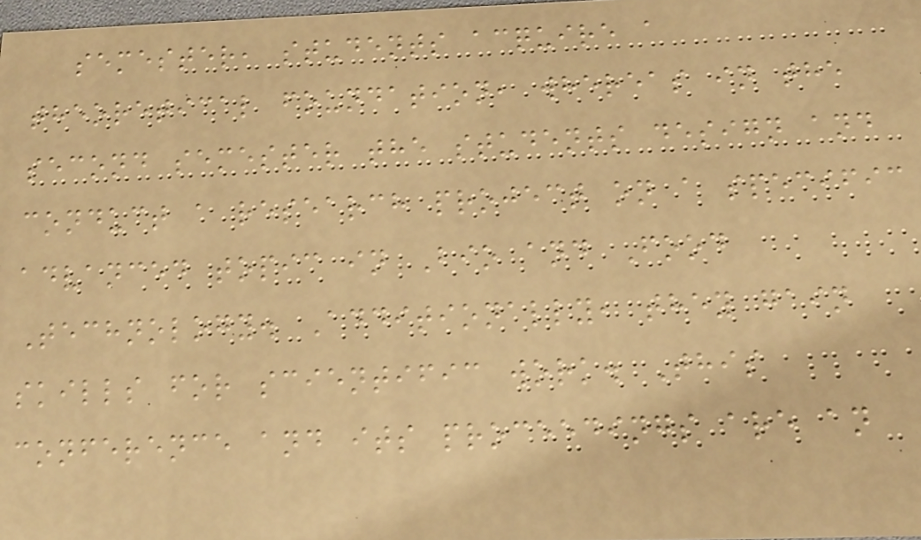semester, students acquire a
theoretical foundation, whereas in the
second semester the students design and
conduct a research project on a specific
advanced topic in Bio and Food
Technology. Additionally, they gain
skills for scientific work. This
conference and its proceedings are an
